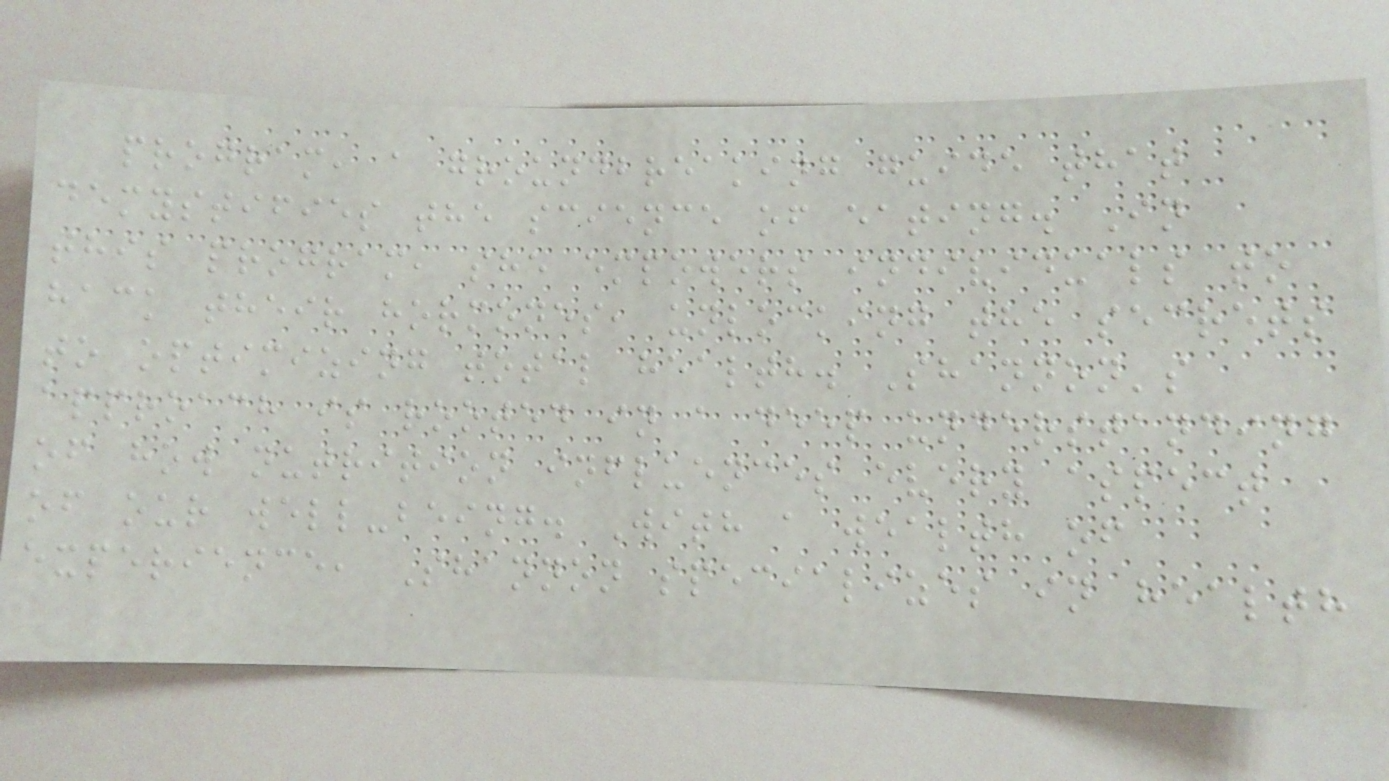program, a groundbreaking guide that
demystifies the science of eating. In
this program, she empowers individuals to
hack their hormones, unlocking the secrets
to optimizing total health. Shannon's
approach is rooted in a deep understanding
of how nutrition influences every aspect
of our well-being. With a wealth of
experience, Shannon specializes in health
